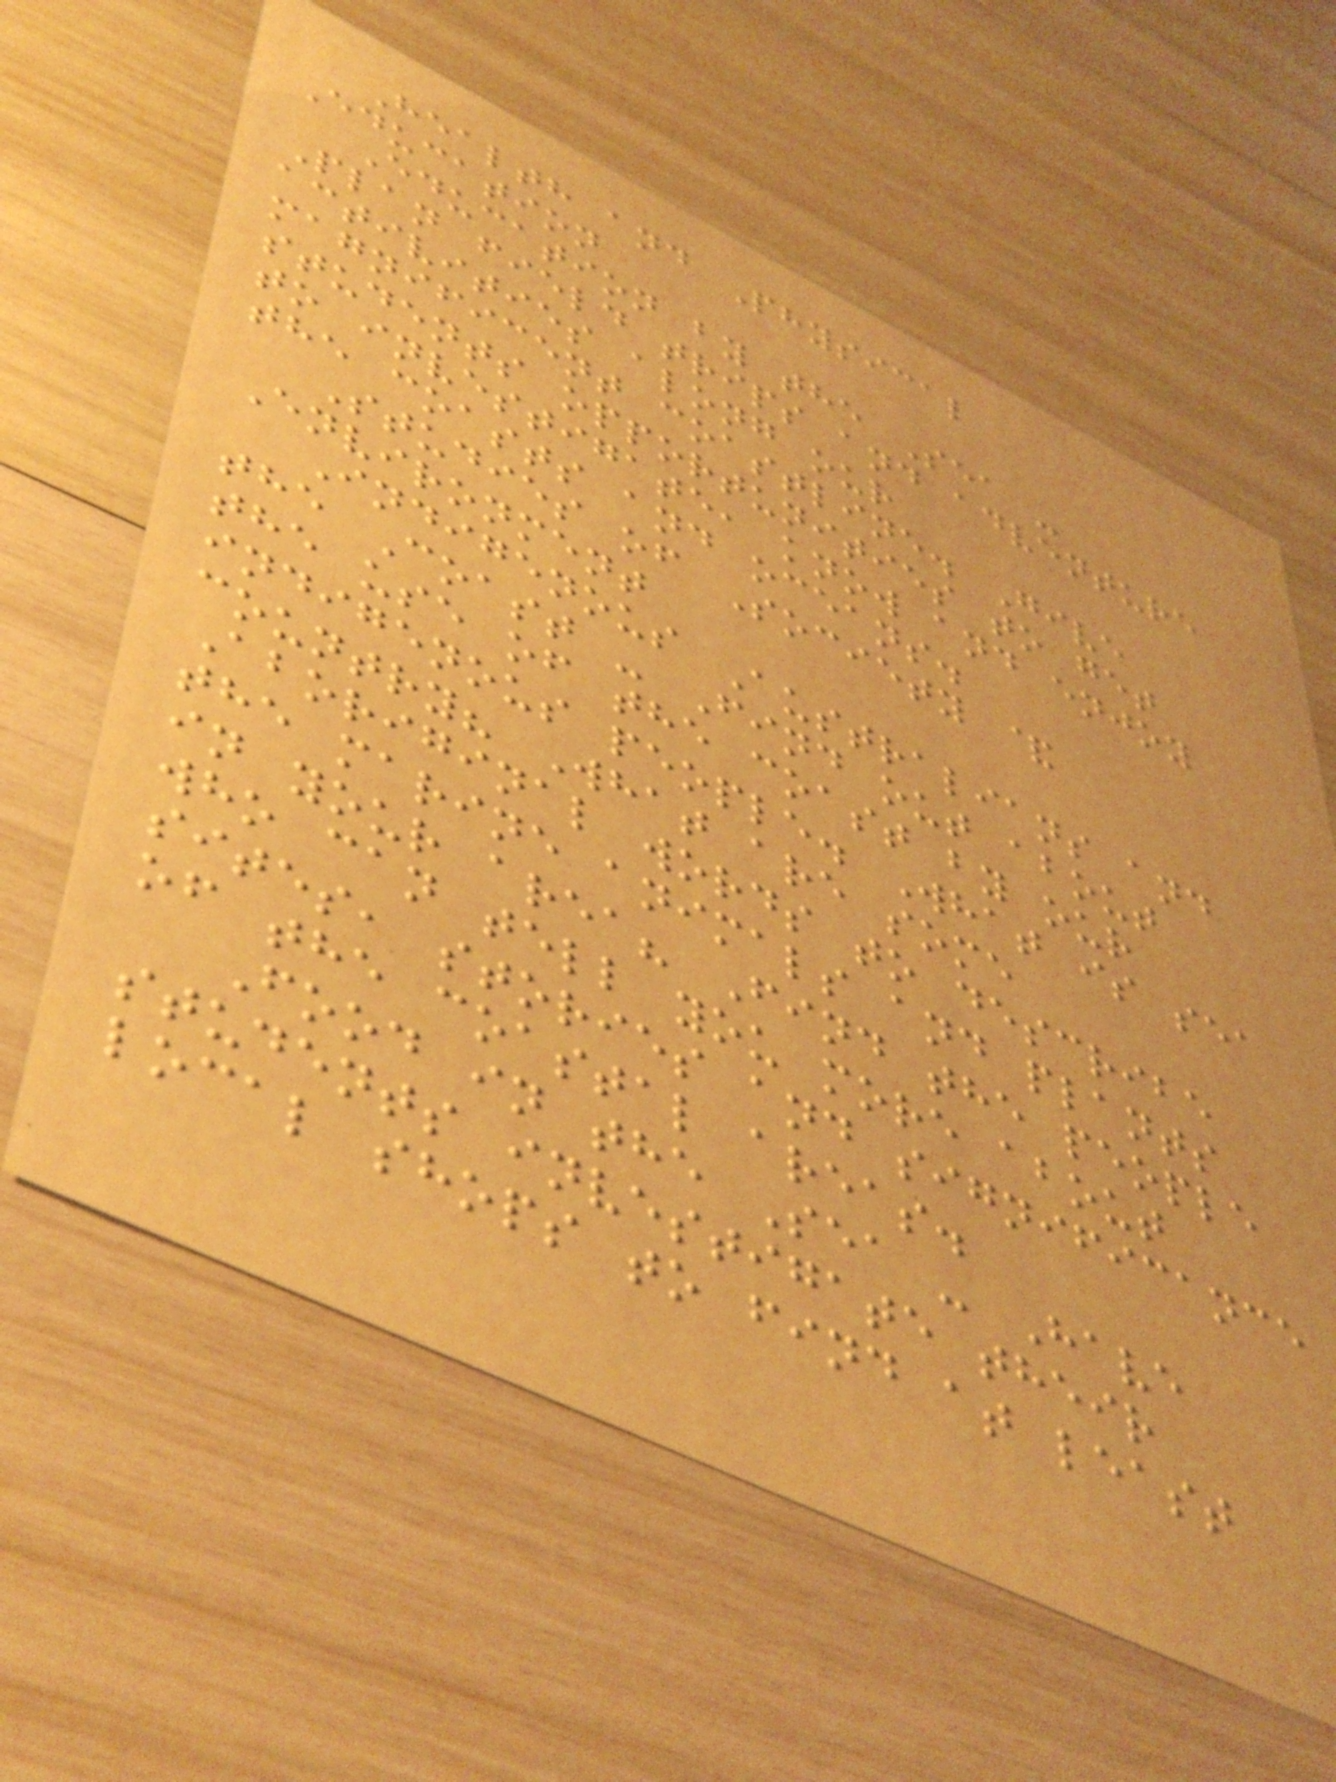Health and Physical
Education
Education by the Sea -
Plan field trips and adventure
activities along our
magnificent coastline. Give
students opportunities to get
to investigate, know and enjoy
the coasts and oceans.
Studies of Society &
Environment
Indigenous Australians and
the Coast - Find out about
the use of the coast by our
indigenous people. What is sea
country? What are some
Aboriginal words to describe
the marine animals and plants
in your area? Find the people
who can tell you more about
sites, stories and significance
of the coastal areas.
Food in the Sea - Have
students investigate their
local shops to find at least
